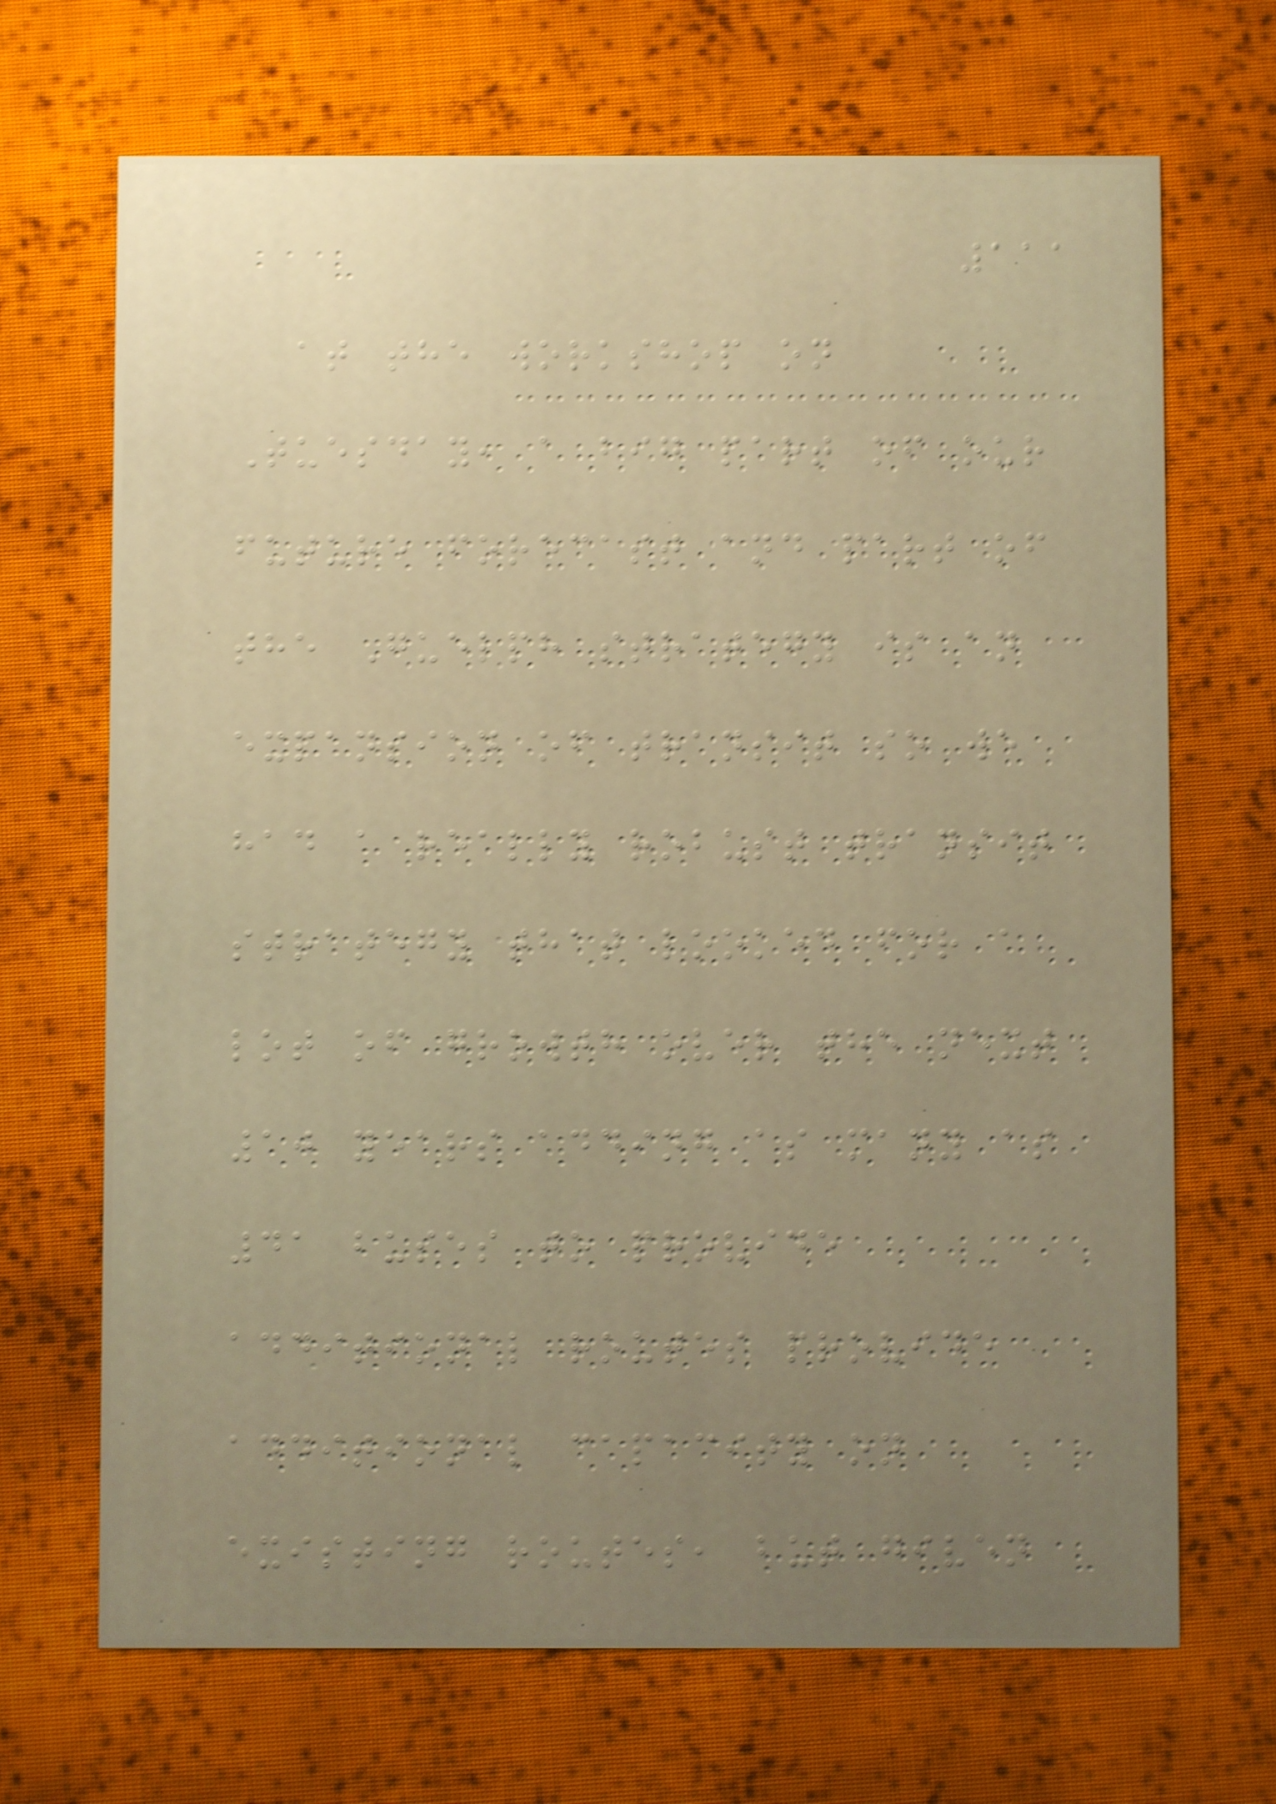111
at the workshop on
Tuesday, a big part of our
future forecast and part of
the Guelph strategy is an
expansion of transit so we
had a really robust transit
strategy that looked for a
lot of growth over the next
10 years adding as many as
41 buses to provide
additional routes provide
additional capacity on
existing routes, but given
